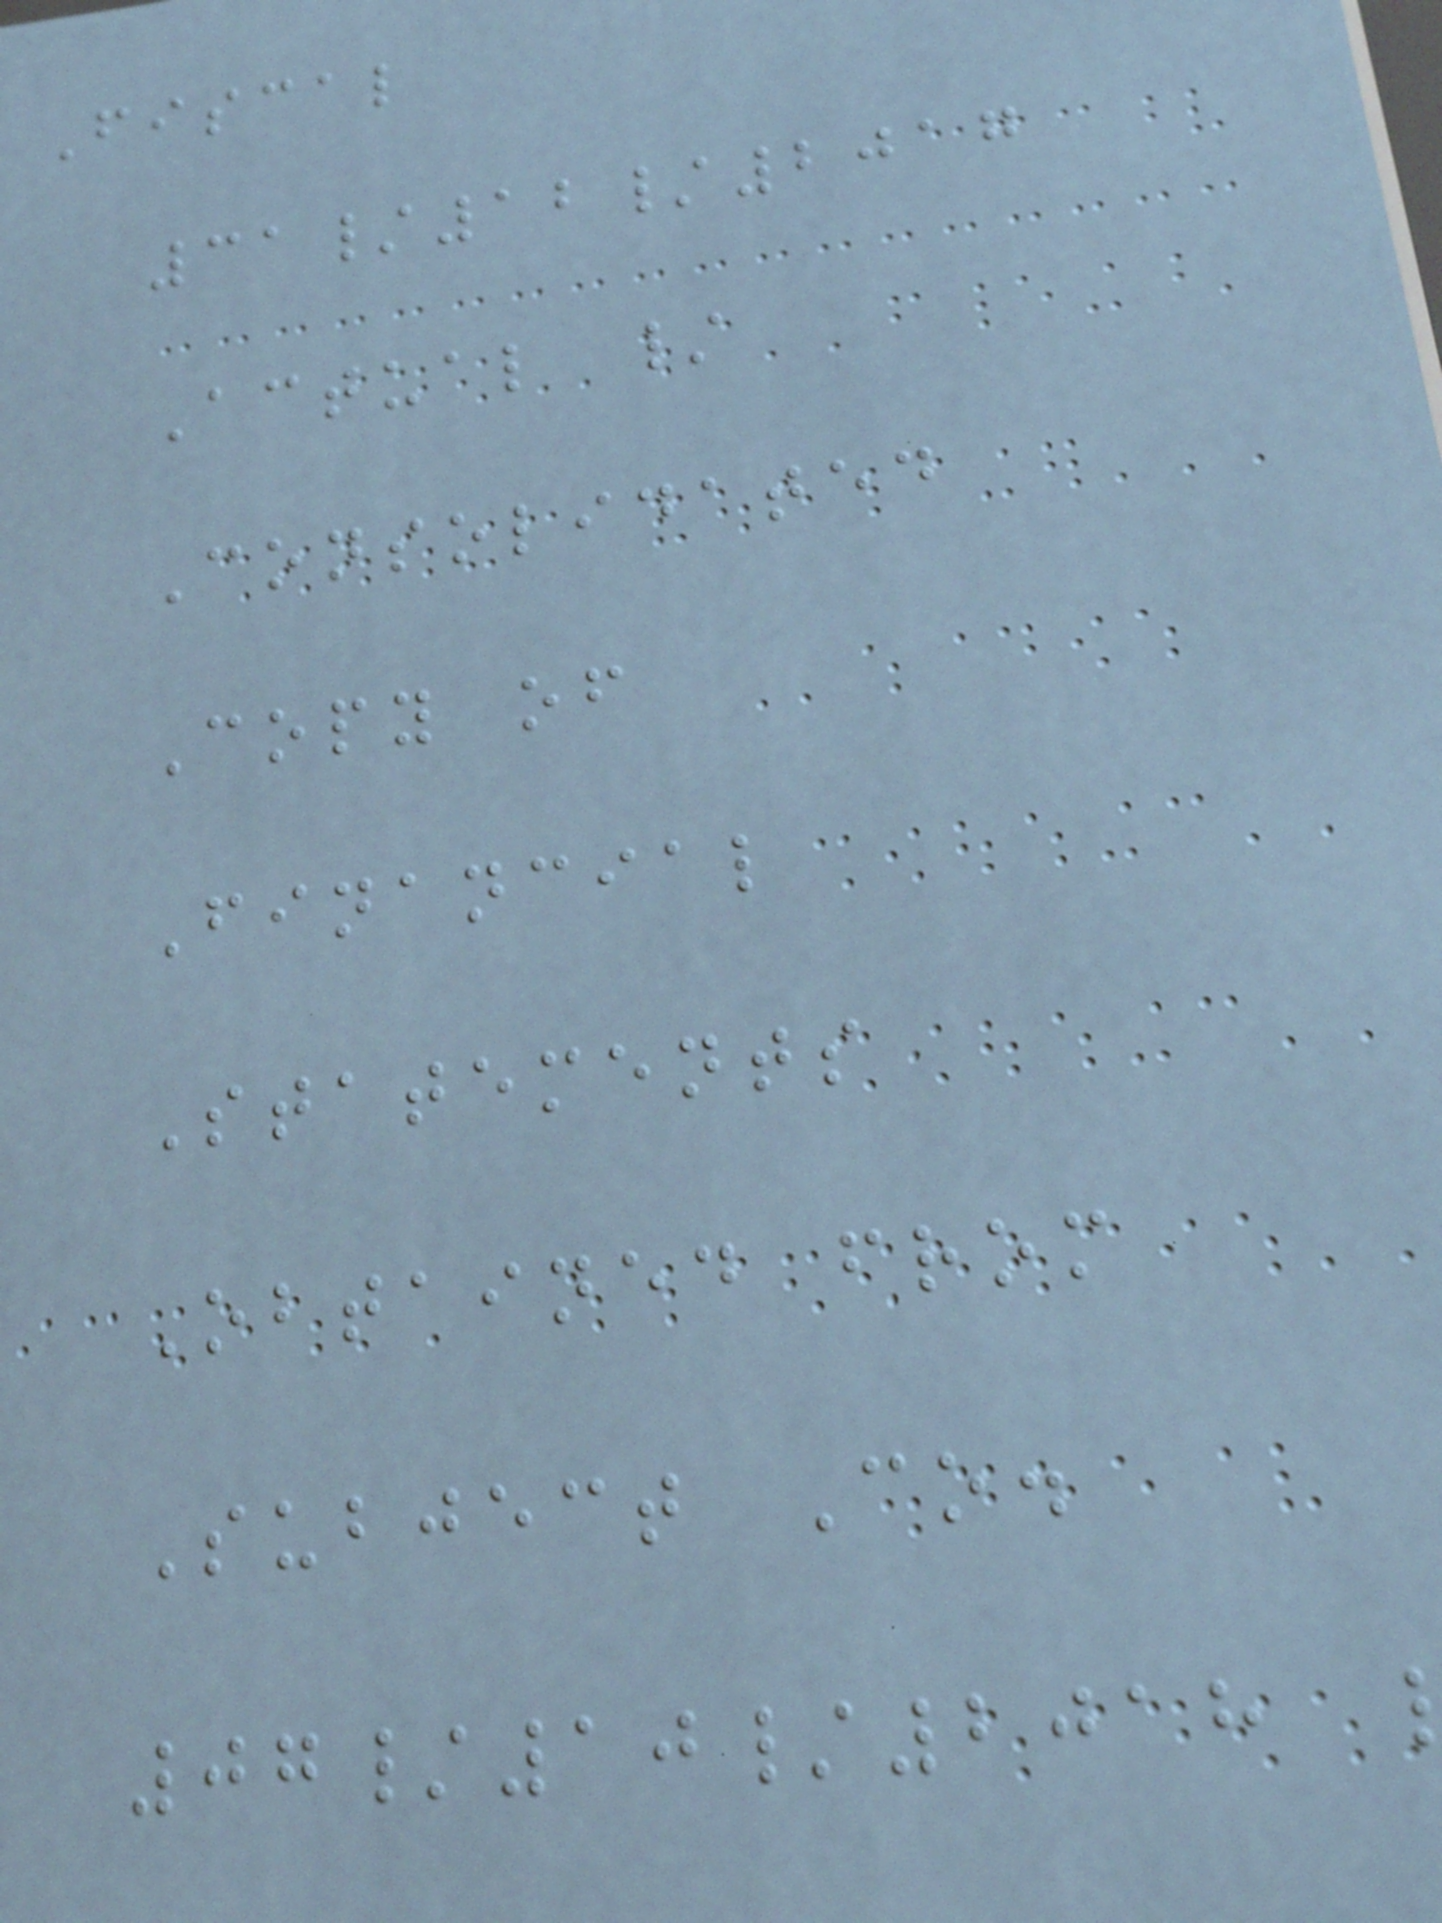Fiscal
31/12/2017
Actual /
Consolidated
Copy of
Financial
Statements
Obtained from
Subject Co.
07/10/2018
